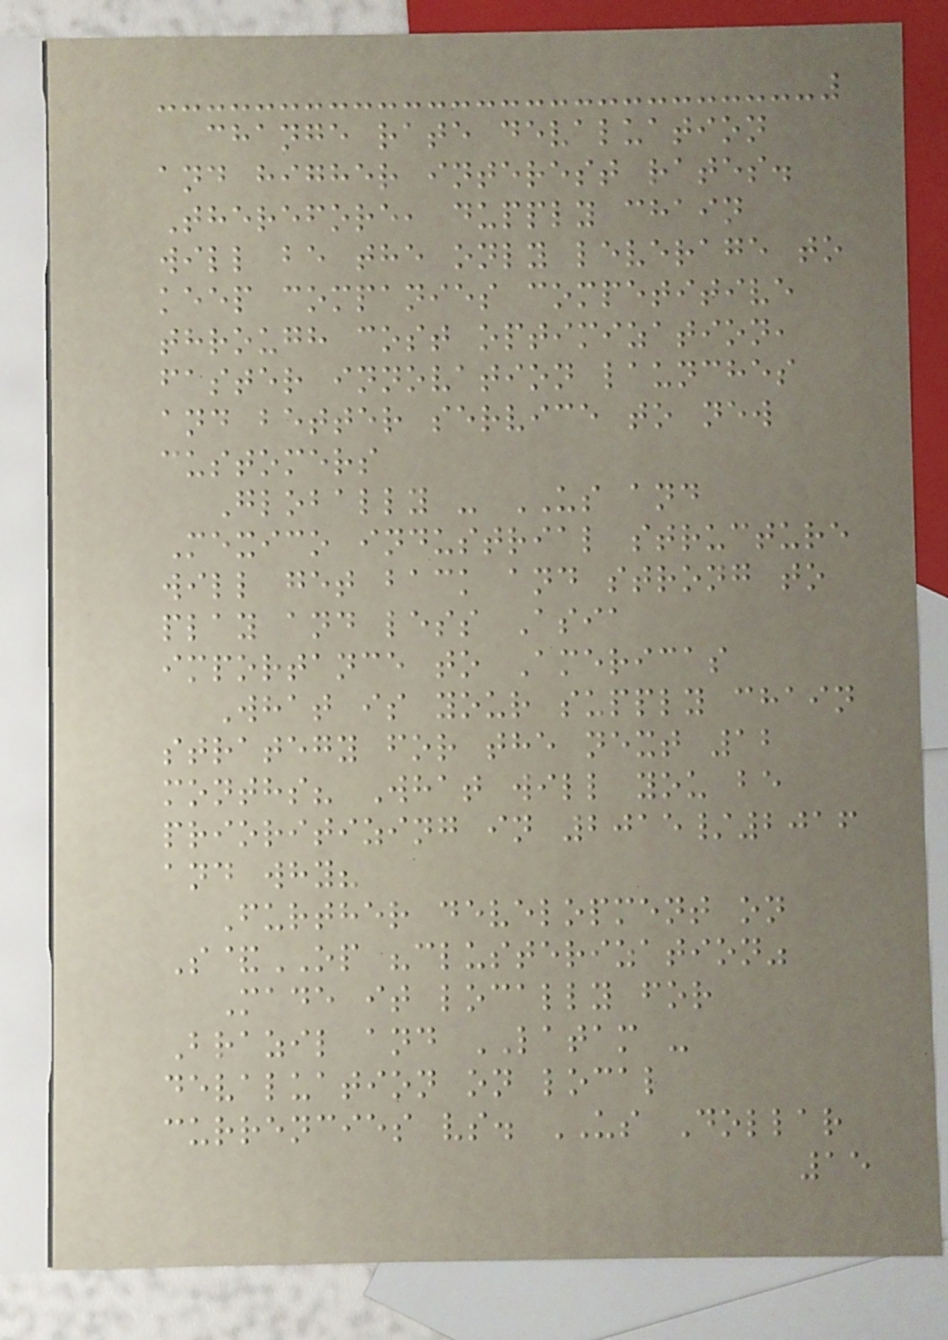change rate devaluation
and higher interest rates.
Therefore, dupply chain
will be the only leverage to
keep companies competitive
through cost optimization,
faster innovation launches
and better service to new
customers
Globally - US and
Mexico industrial structure
will get back and strong to
play and less Asia
importance to Americas
What is your supply chain
strategy for the next 12
months? What will you be
prioritizing in 2015/2016
and why?
Further development on
S&OP "clusterization"
Made it locally for
Brazil and LATAM -
devaluation on local
currencies vs. US Dollar
15
